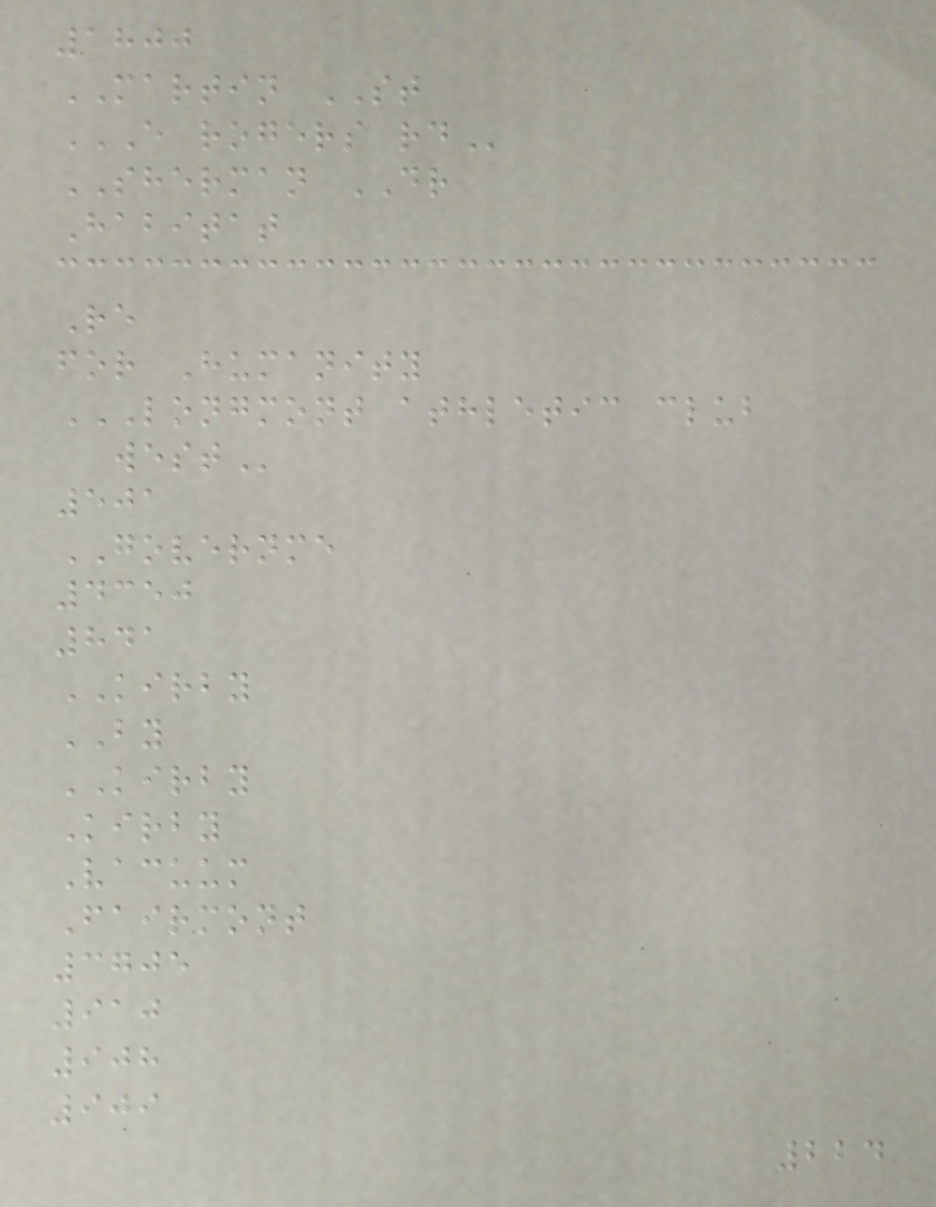1800
MARTIN ST
E ROGERS RD
SHERMAN DR
Habitat
Re
for Humanity
LONGMONT ATHLETIC CLUB
WEST
501
GOVERNME
4350
841
KIRBY
BY
KIRBY
Kirby
Vacuum
Fairmont
3705
910
908
909
224
